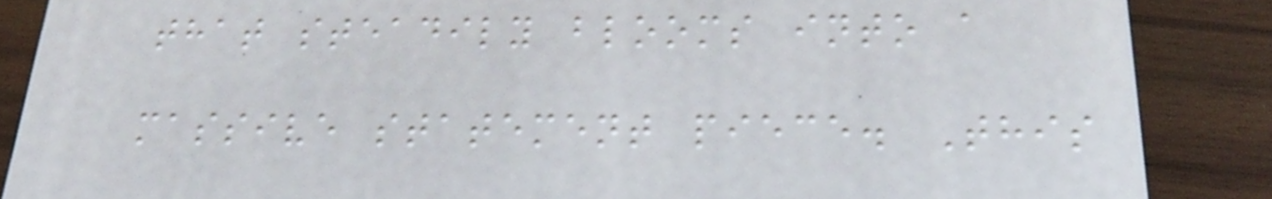that steadily blooms into a
massive statement piece. This
